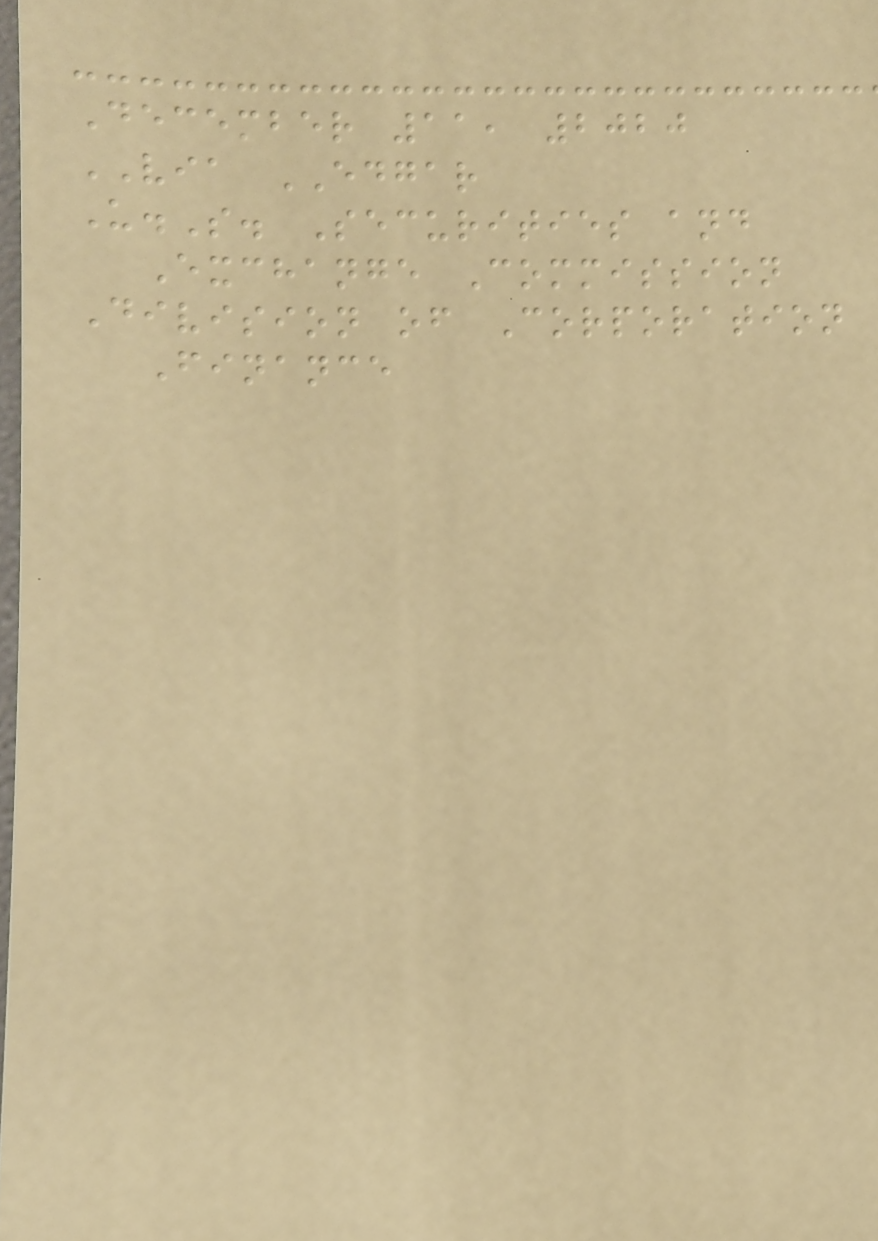December 11, 2020
VIA EDGAR
U.S. Securities and
Exchange Commission
Division of Corporation
Finance
